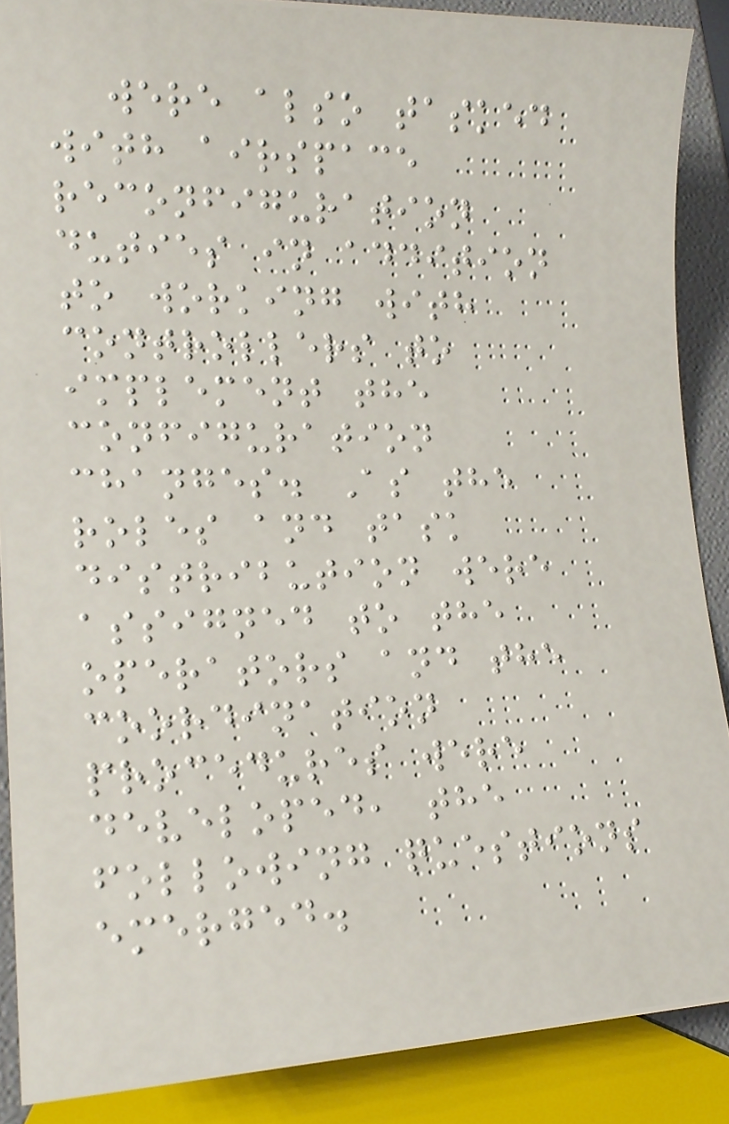were also tasked
with airspace
reconfiguration
duties in addition
to working with
controllers to
implement the
configuration
changes. As the
roles and task
distribution were
assigned to the
operators and the
coordination
procedures were
developed, the
following questions
emerged.
